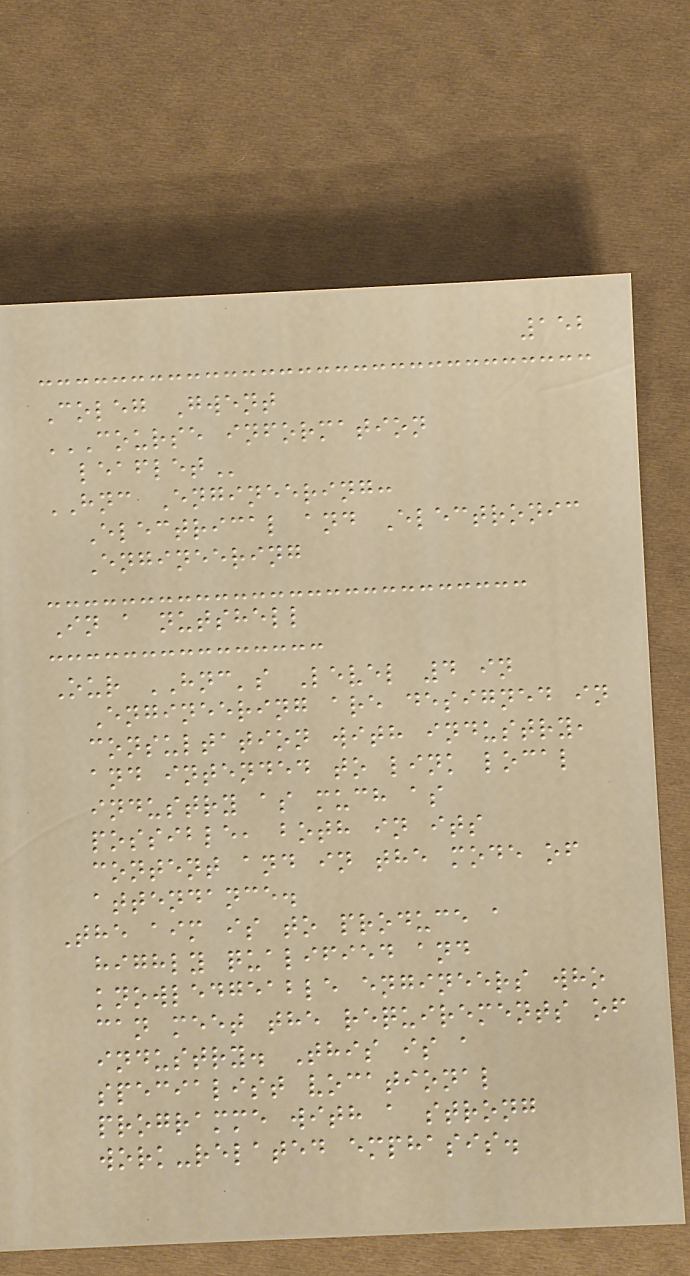152
Coleg Gwent
COURSE INFORMATION
LEAFLET
HNC Engineering:
Electrical and Electronic
Engineering
In a nutshell
Our HNC's Level 4 in
Engineering are designed in
consultation with industry,
and intended to link local
industry as much as
possible, both in its
content and in the mode of
attendance.
The aim is to produce a
highly qualified and
knowledgeable engineers who
can meet the requirements of
industry. This is a
specialist vocational
programme with a strong
work-related emphasis.
